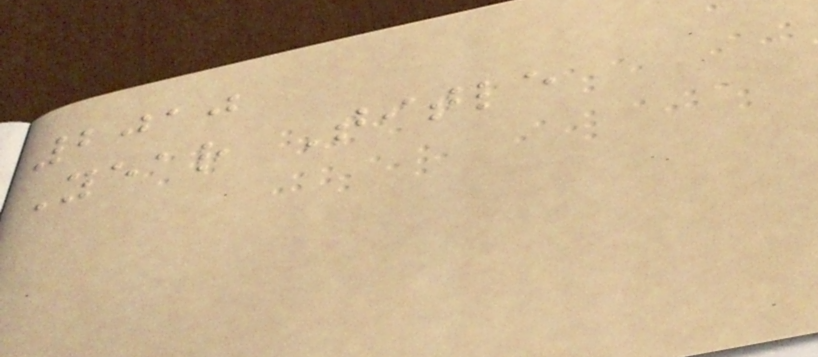2010
Year Title
